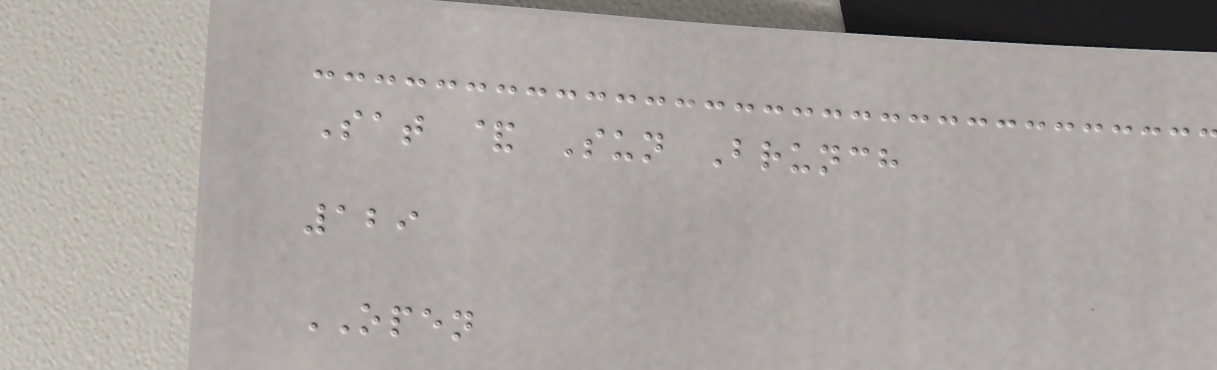Sat & Sun Brunch
129
OPEN
